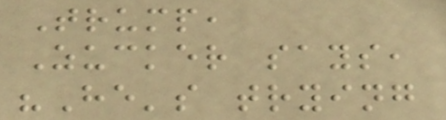Trump,
Zucker says,
"He's trying
